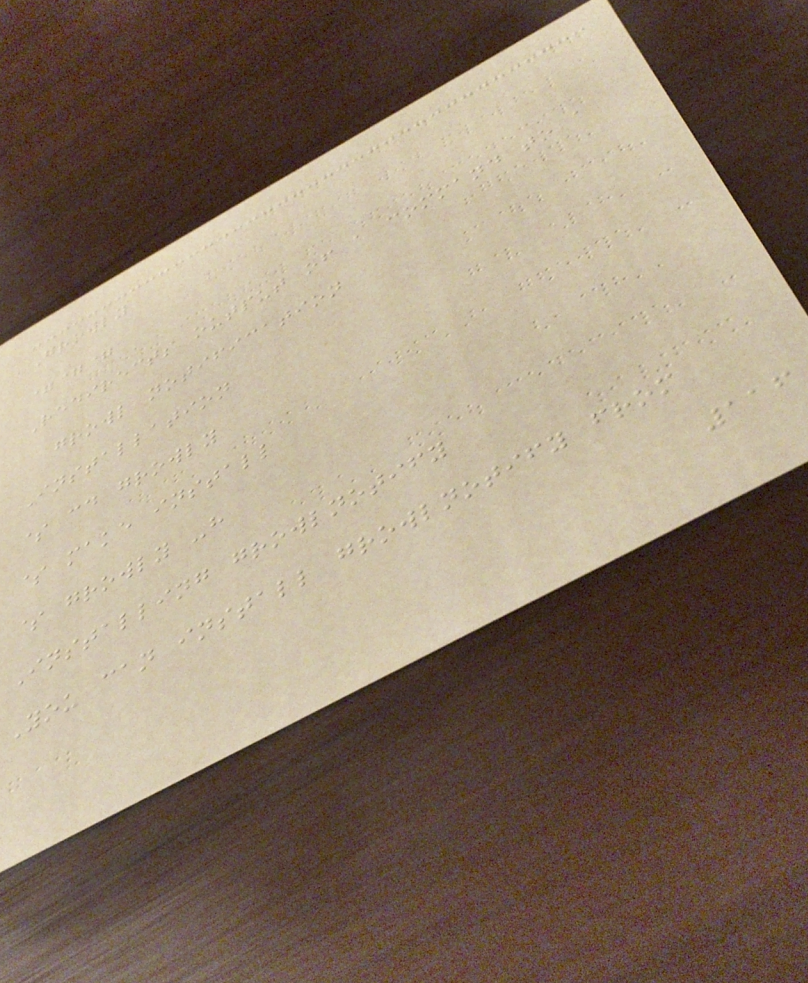Growly
===
Redirects output of a command to a
growl notification
Installation
$ cd growly
$ make install
$ growly -h
Installing growlnotify
You can install growlnotify from
116
